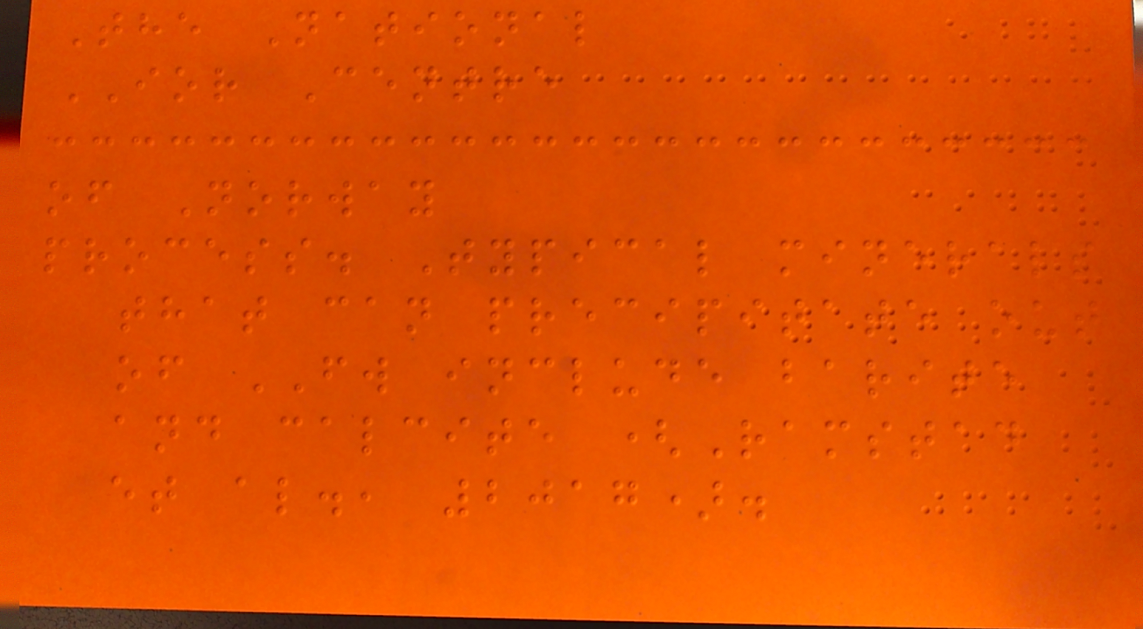The National
IOR Centre
of Norway
process. Typical minerals
that can precipitate out
of FW include barite
and calcite (Ramstad
et al., 2017).
